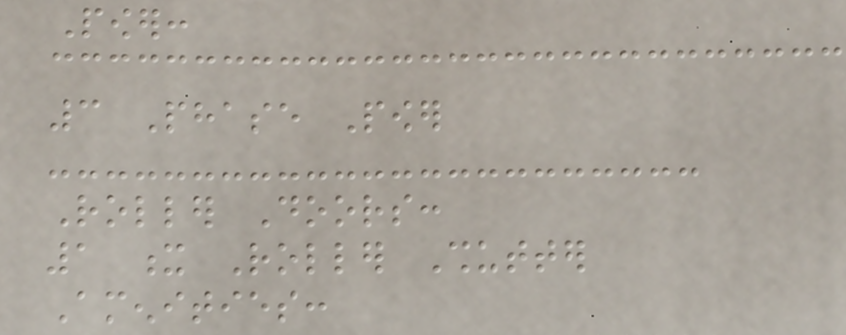Power:
3 Phase Power
Roller Doors:
1 x Roller Shutter
Amenities:
